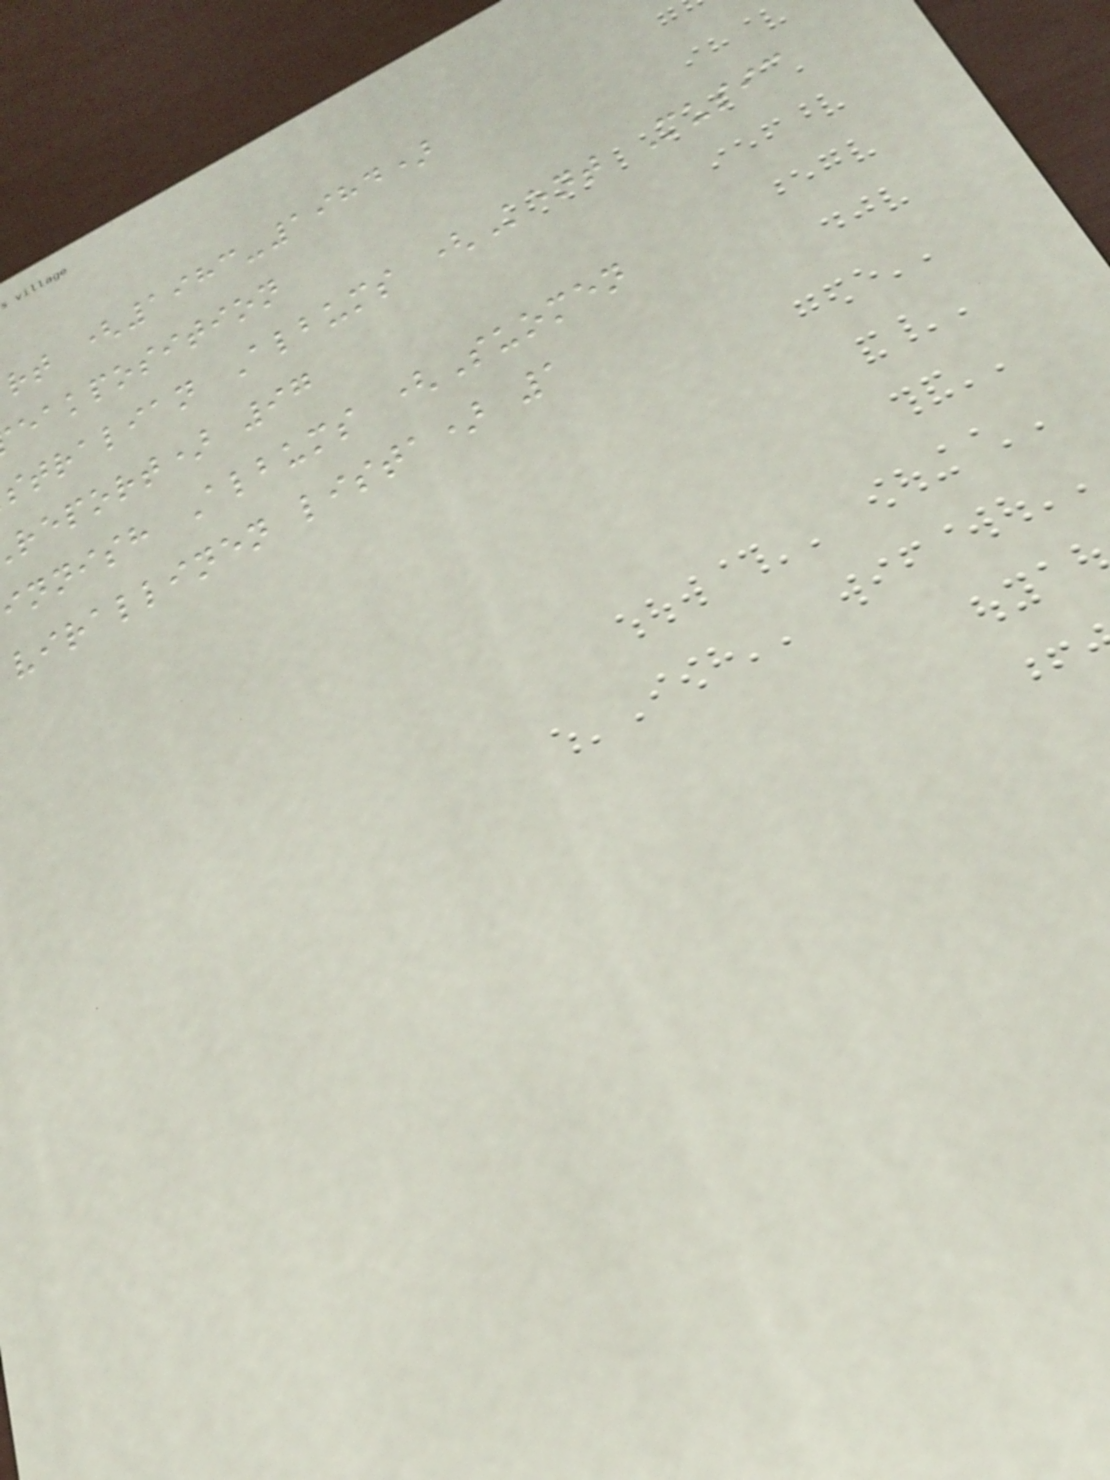rt (1983-1984)
eakposition
stralian Albums (Kent Music
report) 97
innish Albums (Suomen
virallinen lista) 1
